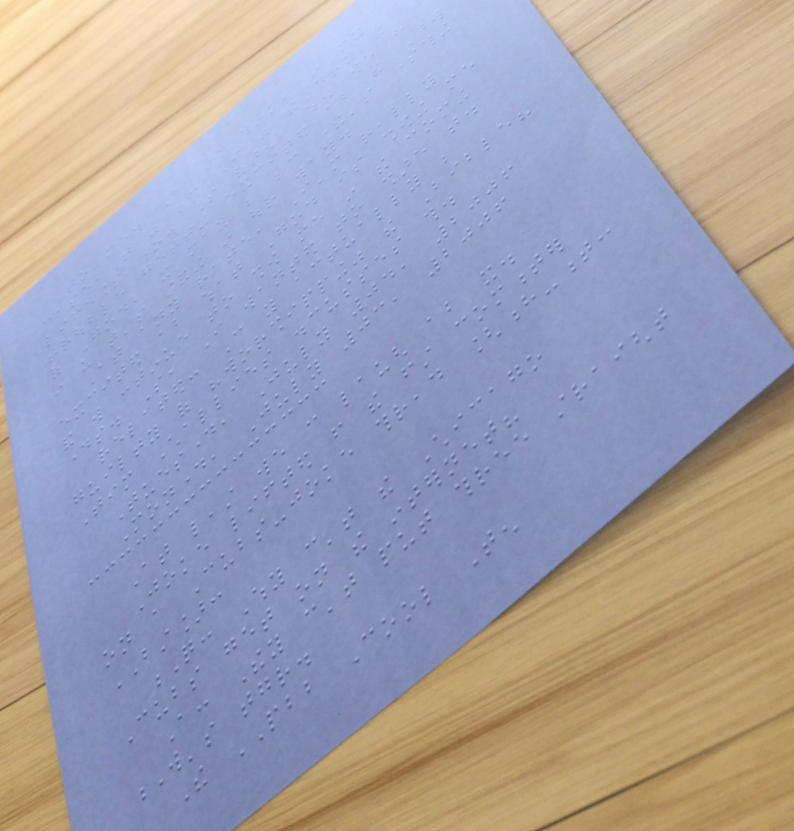to me. But I think, in my
case, that was because I was the dry and
lifeless one. So often, when we have
trouble getting excited about the Word
of God, it may be because there's something
in us that's standing in our way.
At any rate, I'm really
excited about what God is showing me
and will continue to show me in the coming
days. So, I wanted to share that.
related: Can you actually be
guilty of "worshipping" the Bible?
Tim Challies discusses this.
Tuesday, July 04, 2006
Monday, July 03, 2006
At least we can laugh about it.
Joke lifted from the first commenter
on a Cubs-joke thread [h-t:
BST]:
Q: Why can't the Chicago
Cubs get on the internet?
A: They can't put three straight
W's together.
The PBB Cool Ten
